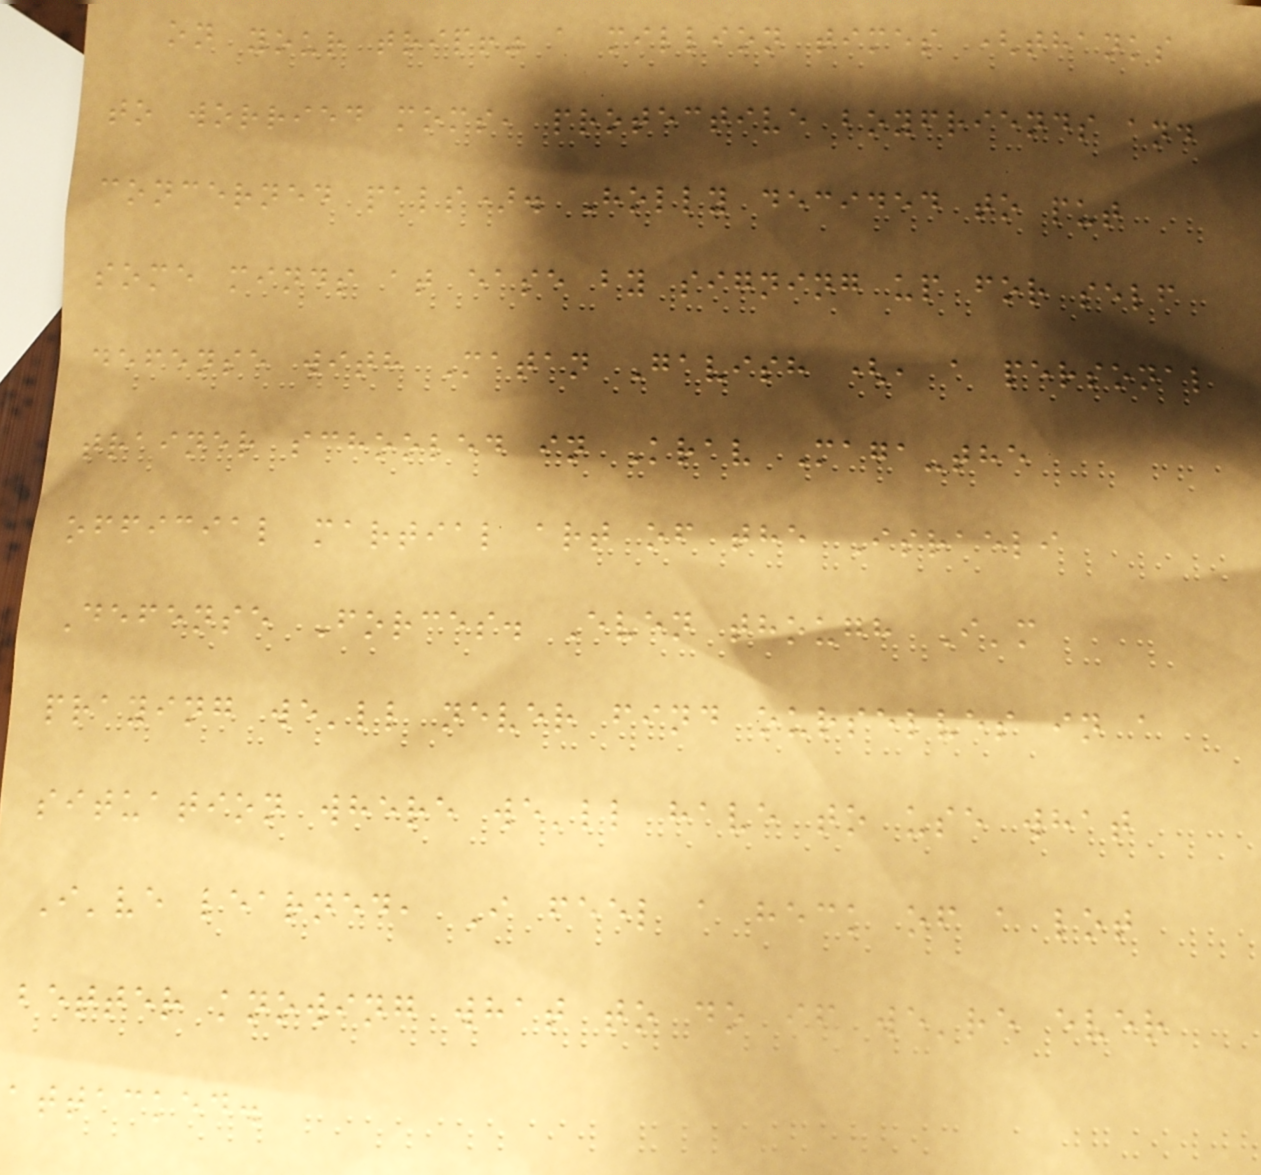on your trip!" a million times (thanks
to worried moms, protective boyfriends and
concerned pals). Holly decided to put
some minds at ease by signing up for self
defense with Matan Gavish (, a personal
trainer schooled in Krav Maga-the
official martial art of the Israeli
Defense Forces. Even though I'm
praying we'll never find ourselves in a
situation where we'll have to use what
I've learned, I feel a heck of a lot
better knowing what to do if we're ever
attacked.
